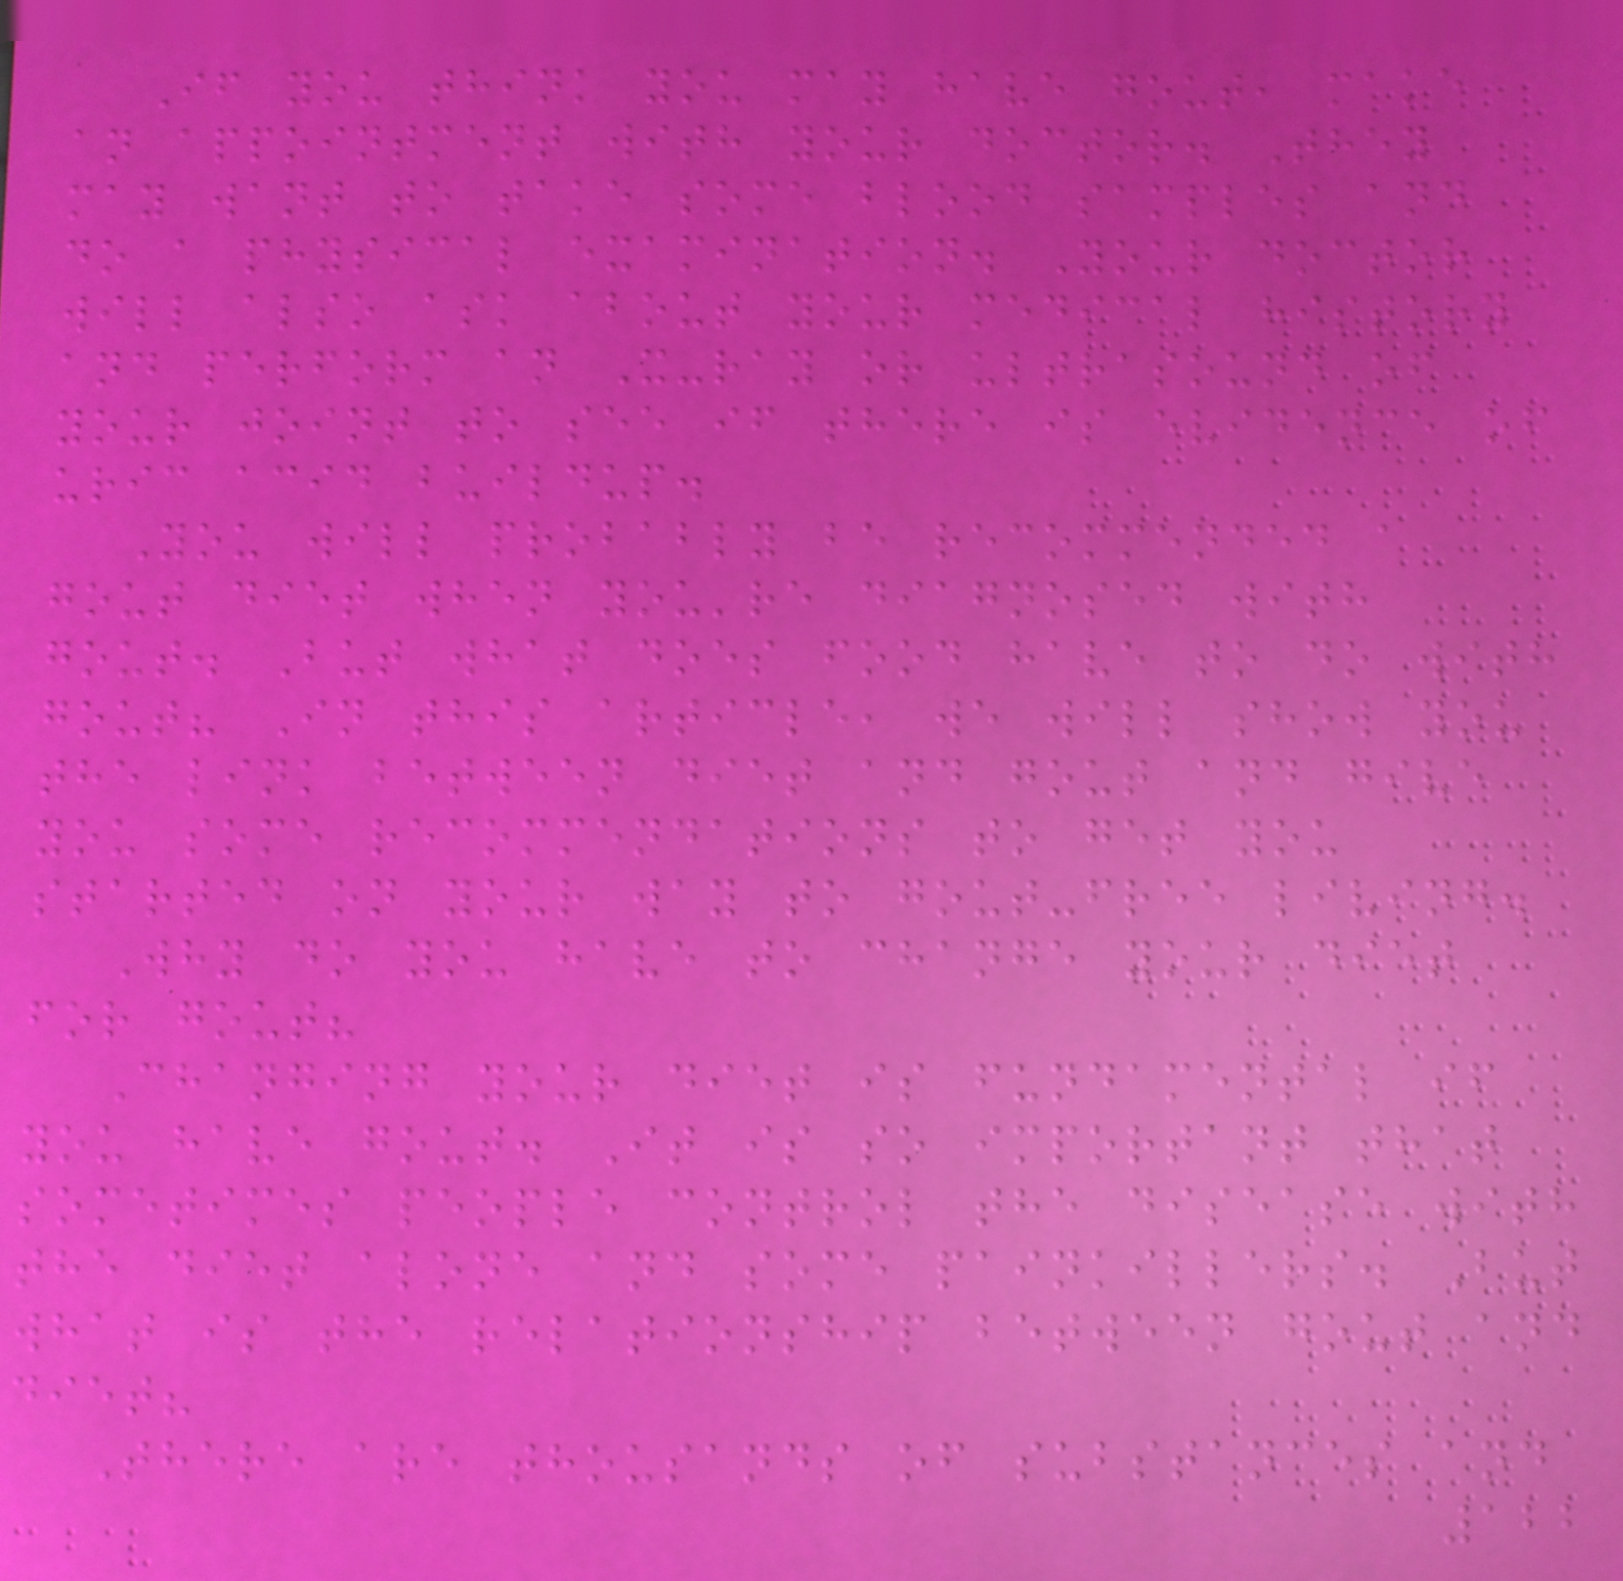If you think you may have gout, make
an appointment with your doctor. They
may want to take some blood samples and
do a physical examination. Your doctor
will also ask about your medical history
and perform an X-ray or ultrasound of
your joint to see if there is evidence of
uric acid buildup.
You will probably be recommended a
gout diet when you're diagnosed with
gout. But what does food have to do with
gout? In this article, we will show you
the link between diet and gout and give
you some recommendations to get you
started on your way to gout-free living.
Why do you have to change your diet
for gout?
Changing your diet is fundamental if
you have gout. It is so important that
sometimes people control the disease with
the diet alone and some painkillers. But
what is the relationship between gout and
diet?
There are thousands of substances and
122
